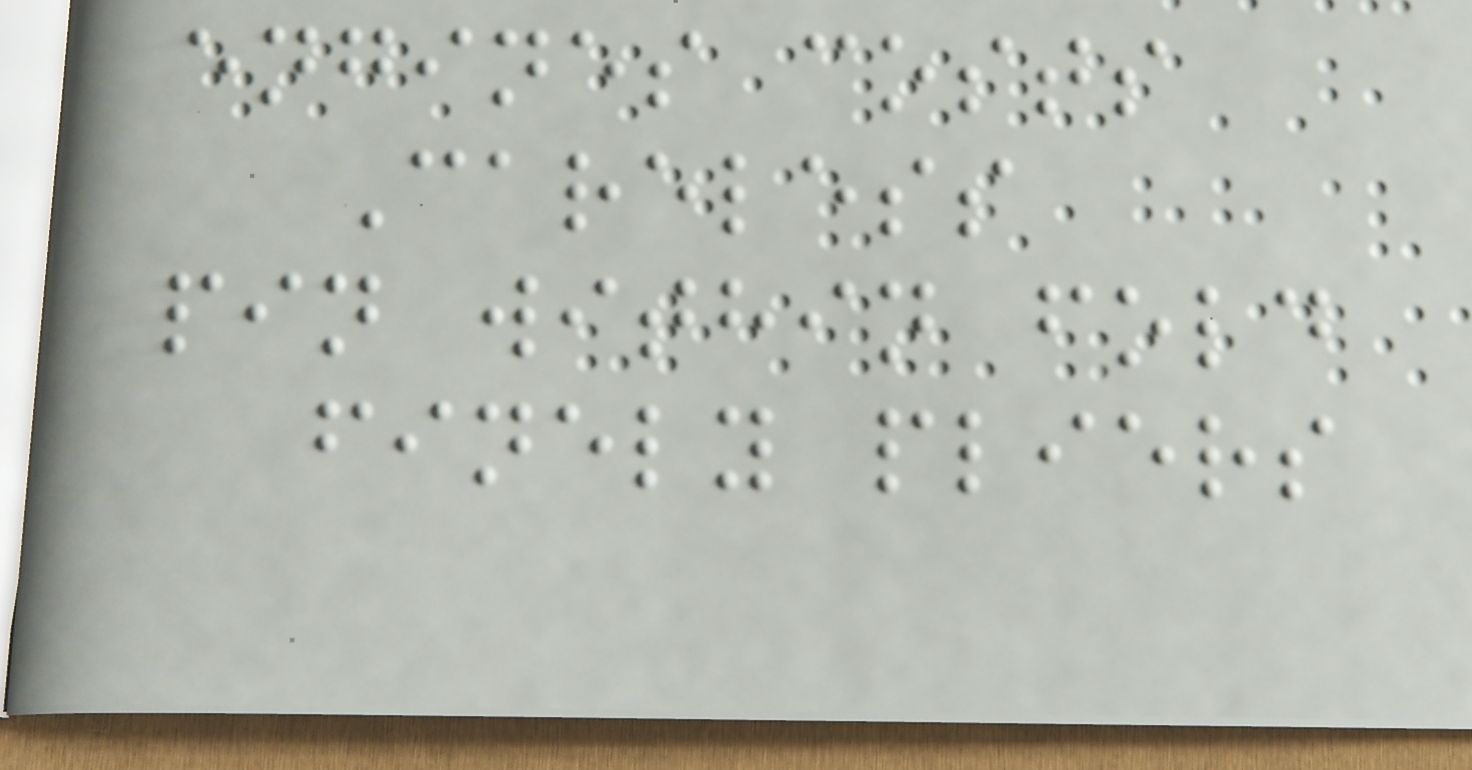engines costs
Careless
pin within fold
finely pliers
